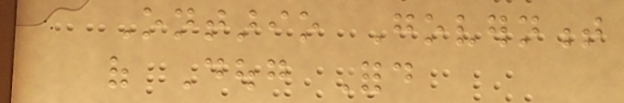Ontario Government
of Doug Ford
